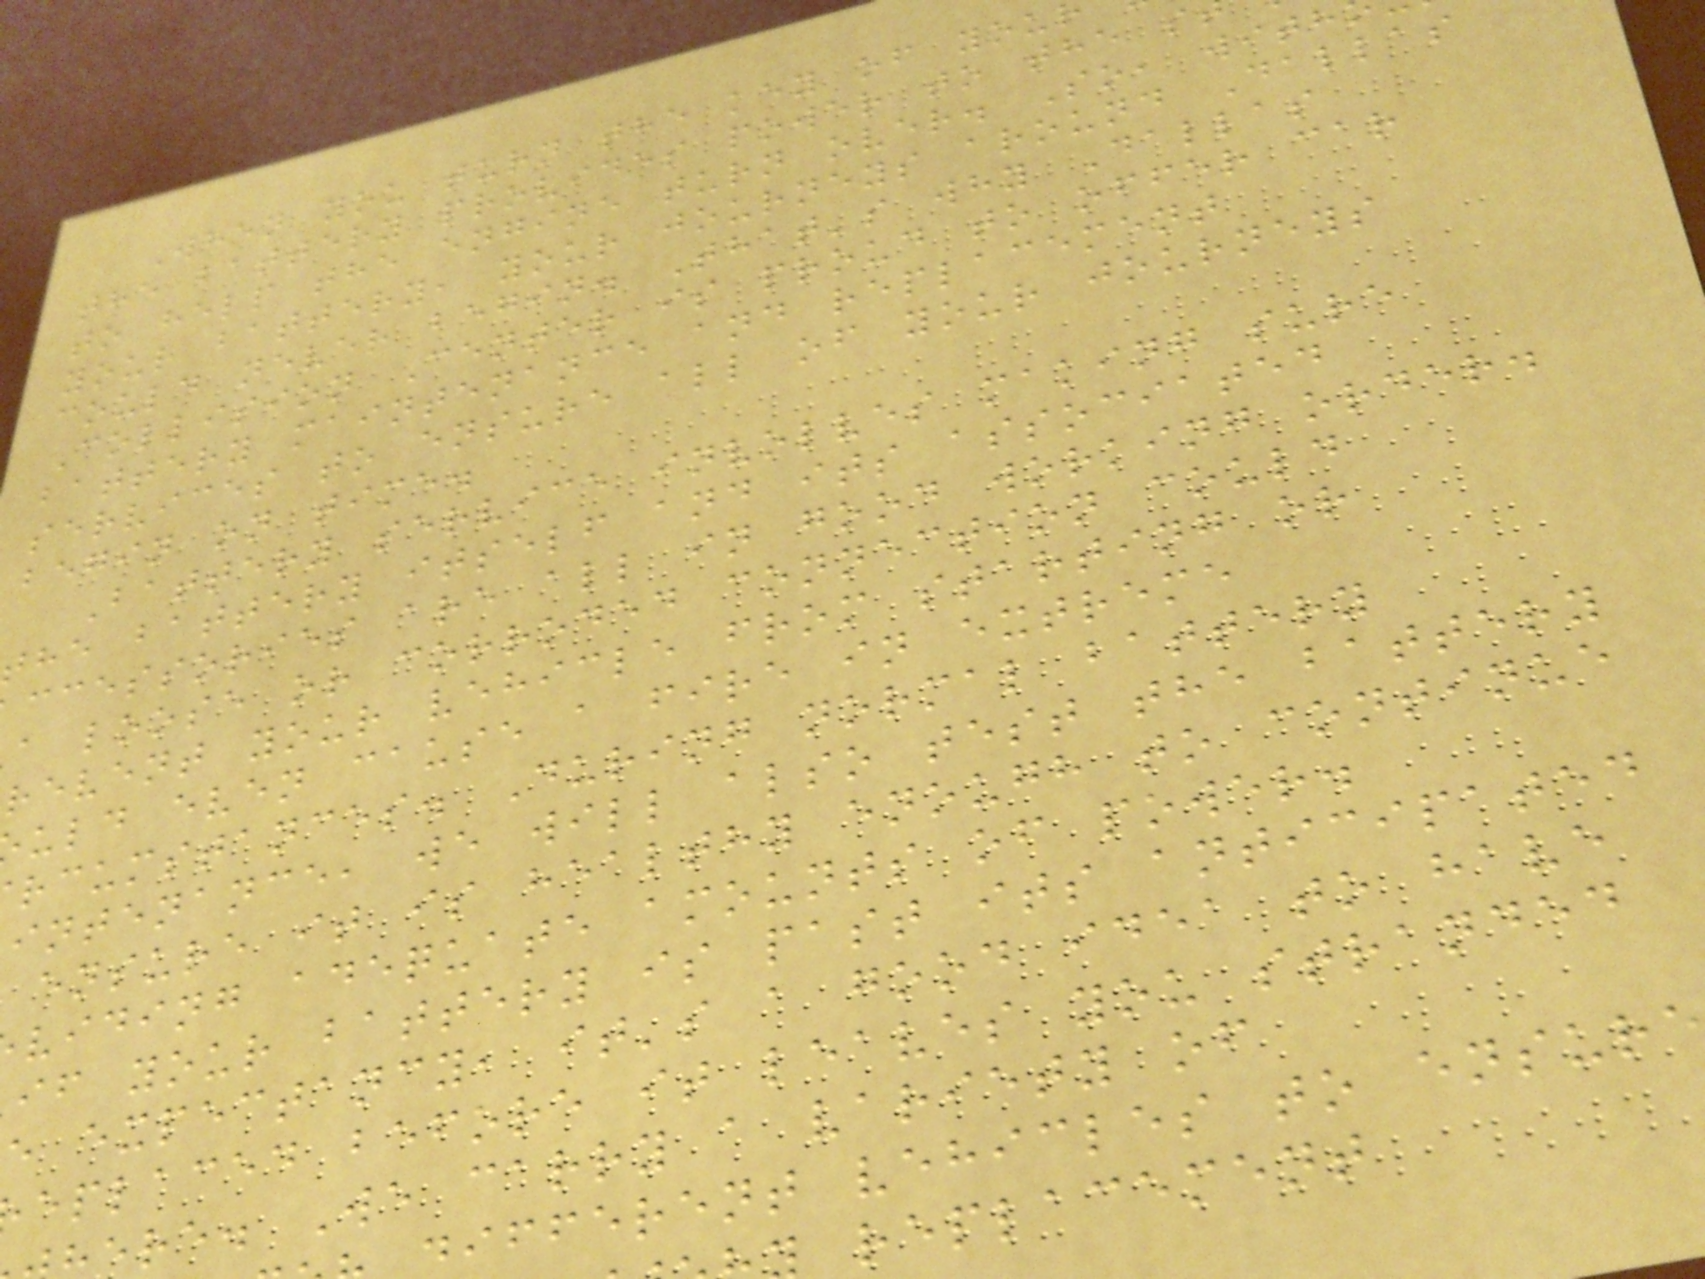When you turn the key of you
the battery provides power to the s
to help the engine turn over. So, with
your battery, your journeys around Dallas
could never begin. That's why Dallas
Collision Center is proud to offer car
battery maintenance and replacement
services to ensure all of your journeys
begin on time.
Battery service involves making sure
he battery itself and its associated
ccessories are all in good working order.
a loose or corroded connection could
revent your vehicle from starting or
uld even cause a fire in extreme
rcumstances. During normal battery
intenance, we will also test the battery
ensure it is healthy enough to continue
viding adequate amounts of power.
if your battery is past its anticipated
e expectancy, it's a good idea to have
eplaced before it leaves you stranded
ere. We carry a variety of
ifferent vehicles to ensure
replacement
